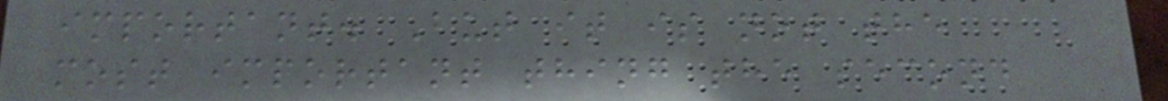important. But it is not the
most important thing the second
